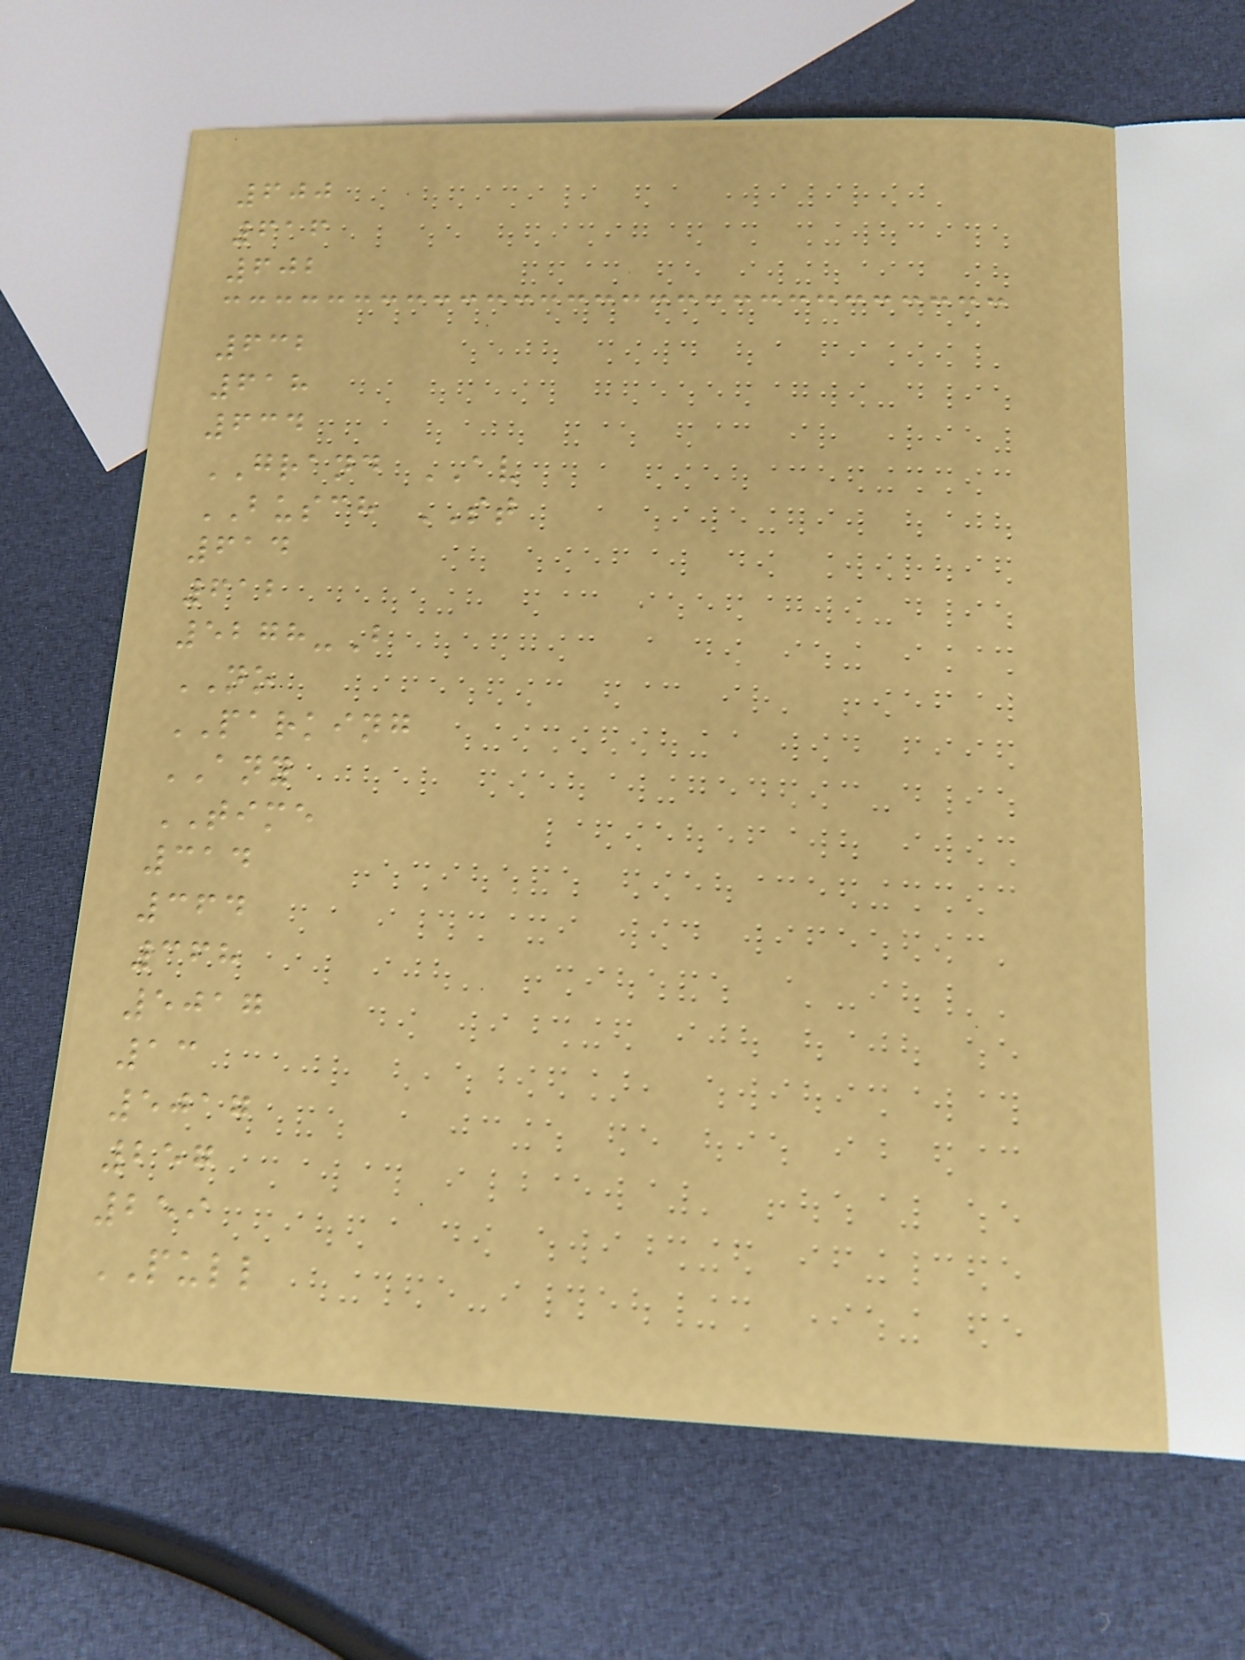600
616
602
632
618
634
GRAND AV
BUSCH ST
614
612
5278-B
NO
PARKING
ANY
TIME
314
364
368
5017
13
5017
257
259
PULL
